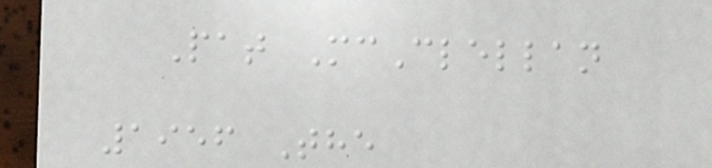Pat McClellan
1956 The
